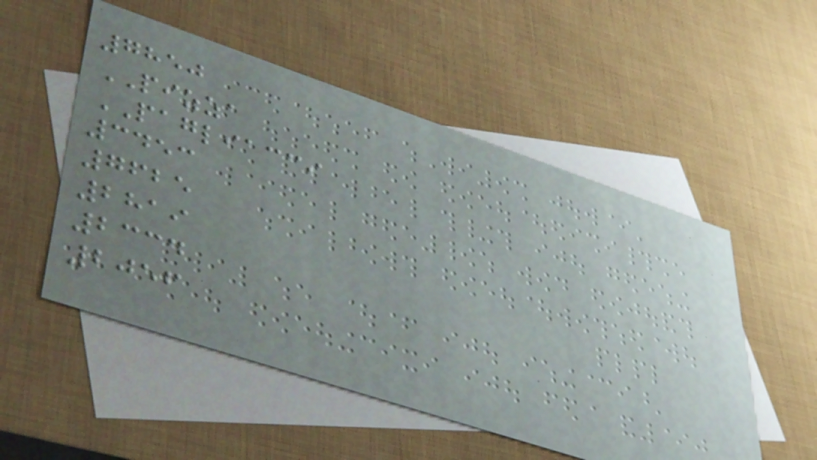7850
PIZZA
PAGLIACCI
3453
7625
2819
2334
2056
